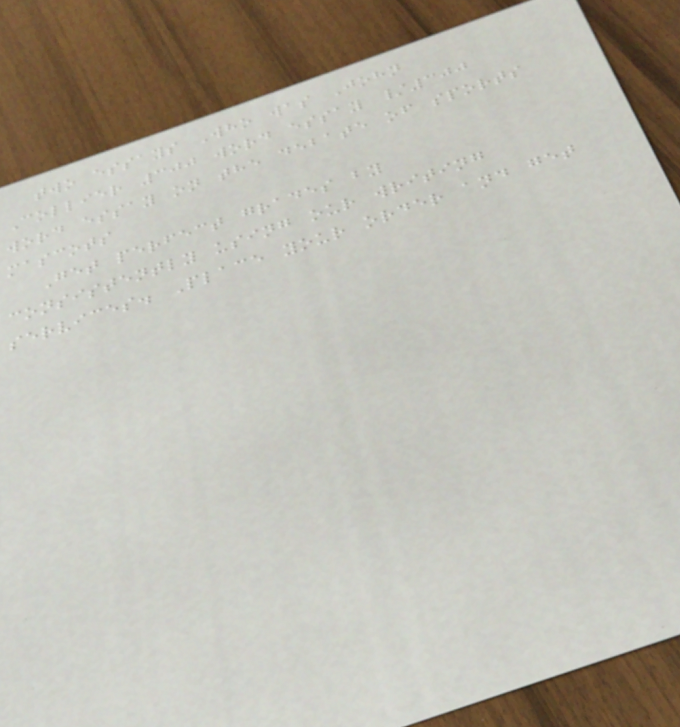two essays Who was John
Collier 300 word essay /300
word essay on the debate of sports
mascots
Get perfect grades by
consistently using our writing
services. Place your order and get
